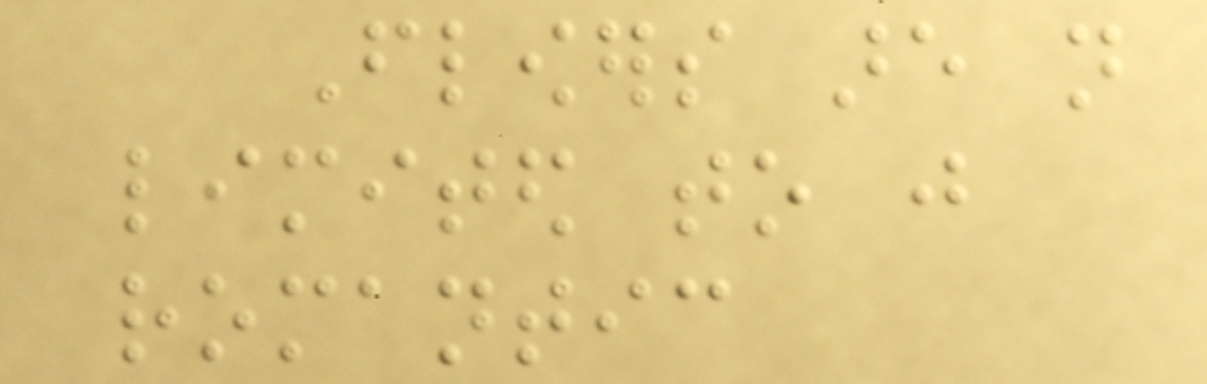Flowers are not
limited to just
romantic
